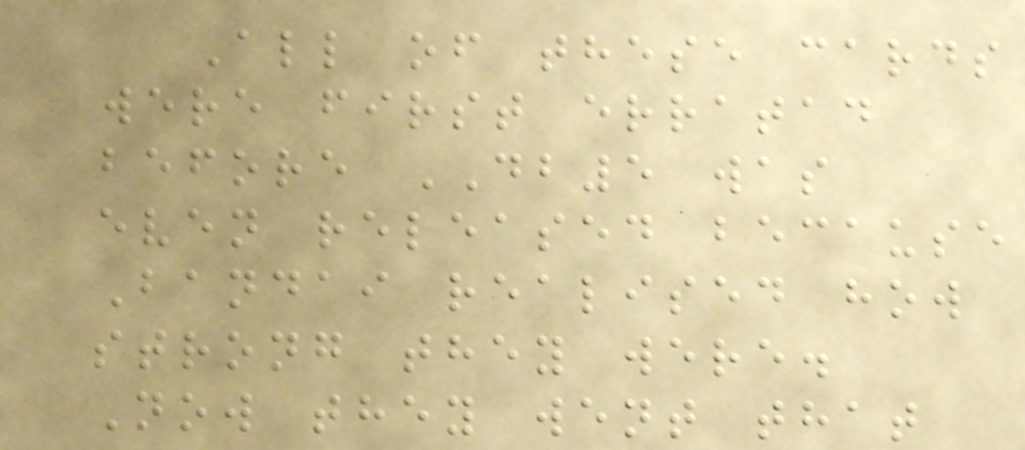All of these cards
were first erratad
before DB5 was
even released because
Bandai realised how
strong they were.
Now they went that
